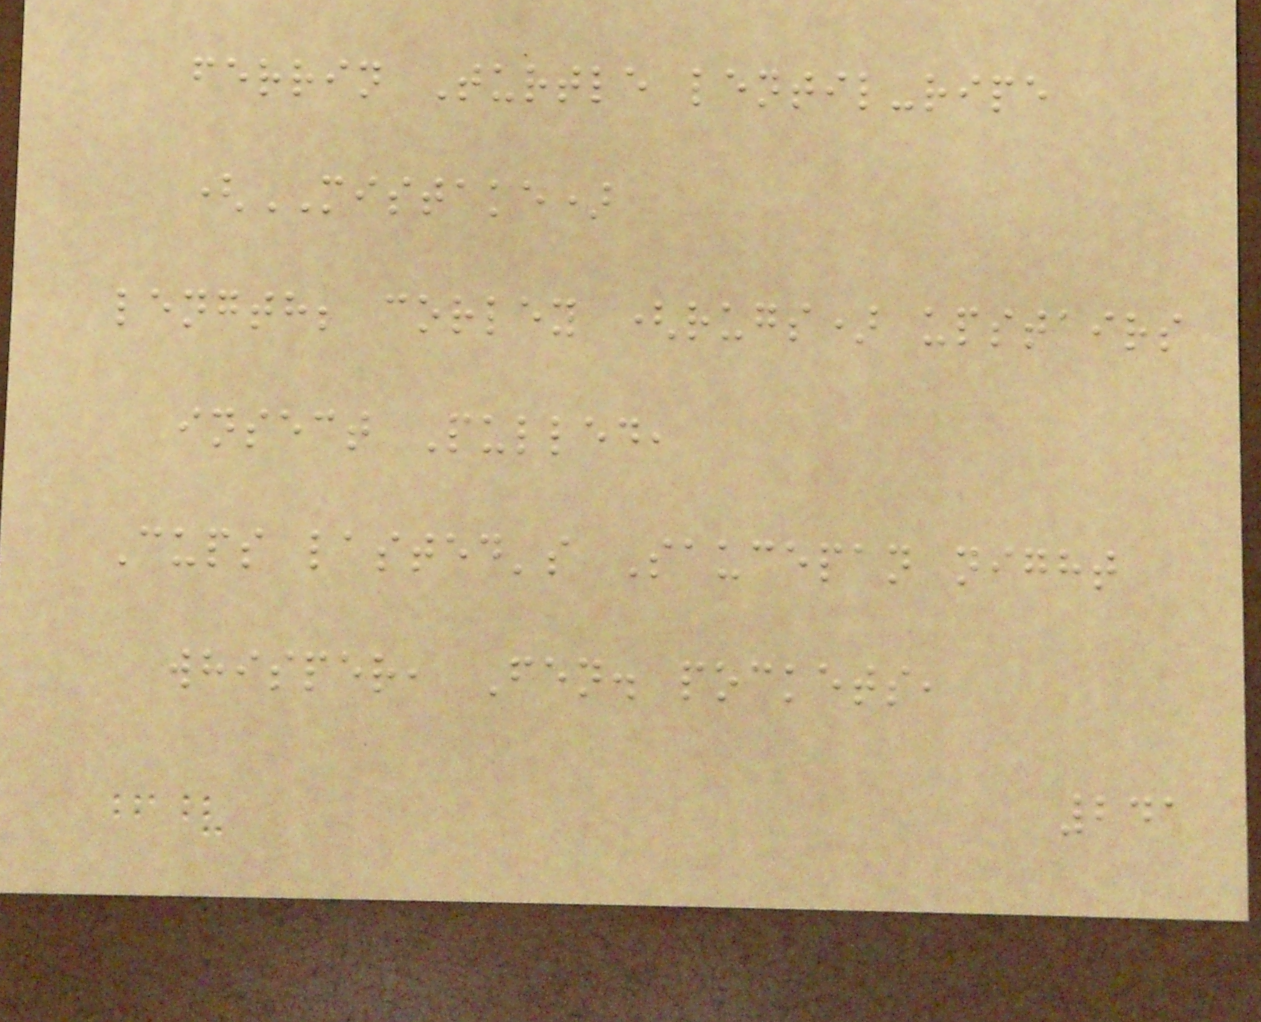ferrin Turtle lentil-ripe
(MISTAKE)
length; corley (rugs) upstairs
insect Pulled,
Cups lasted's Saucepan night
whisper, Fen. pockets,
241
